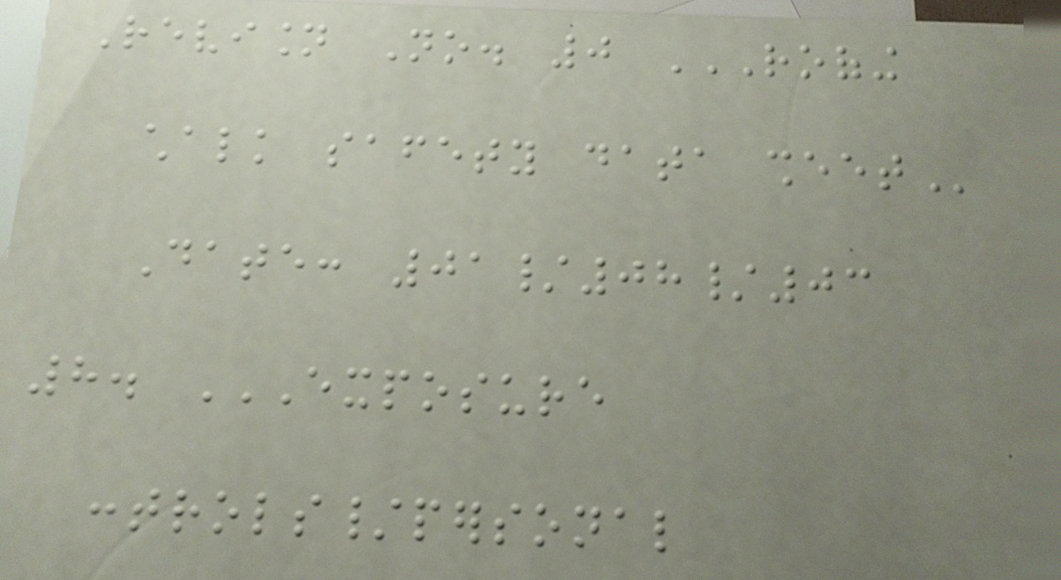Revision No. 0 ROOFING
CHALK SAFETY DATA SHEET
Date: 01/08/03
8. EXPOSURE
CONTROLS/PERSONAL
